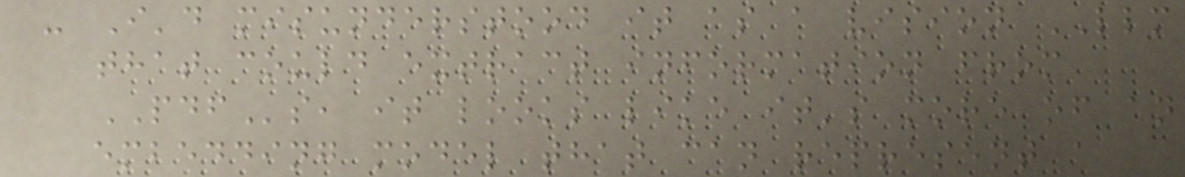- I'd misunderstood it as a vision LLM
that could extract information from
PDFs, it looks like it's more of an
embedding model that can represent a
